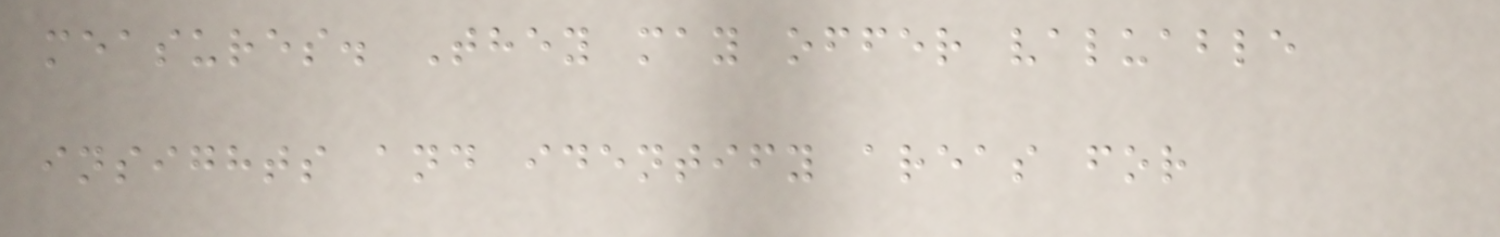measures. They may offer valuable
insights and identify areas for
